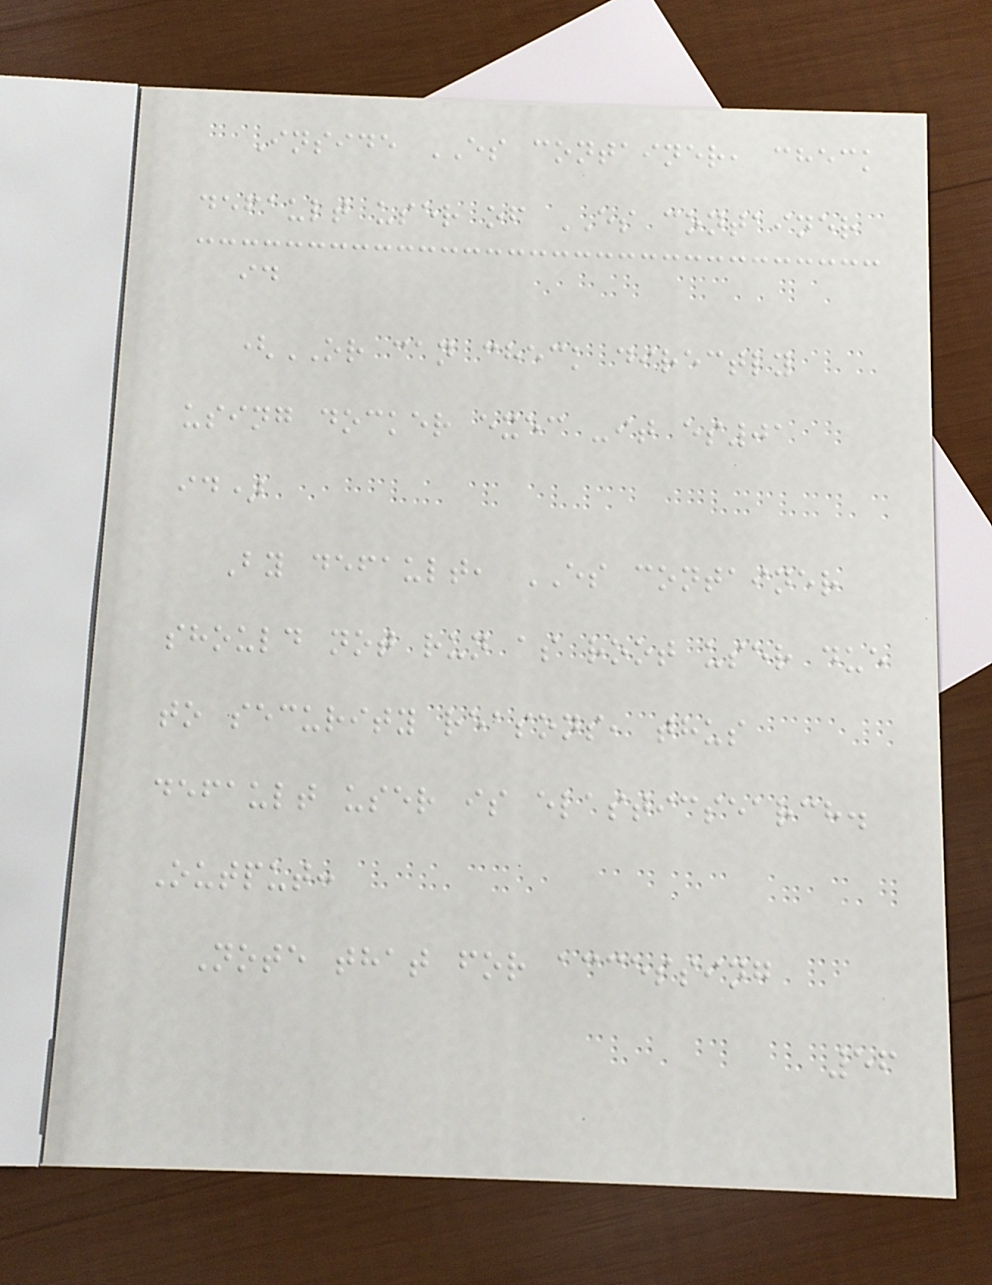Inside ES container, check
default user of ES container
id
(OR can check directly
using docker exec -it es01
id)
By default, ES container
should not run as root user due
to security reasons, thus
default user is elasticsearch.
Output:
Note that for accessing
56
